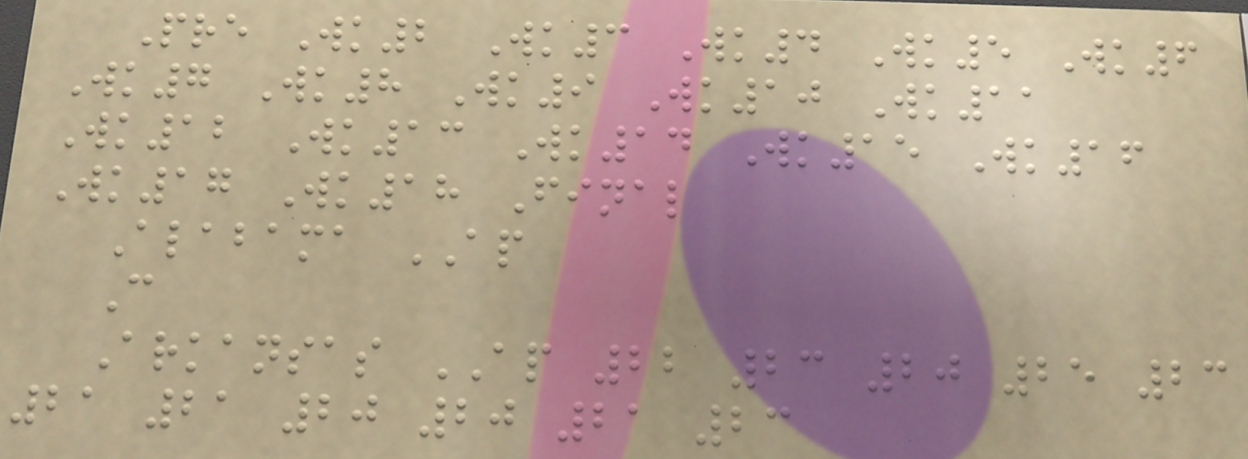Pre Wk2 Wk3 Wk4 Wk5 Wk6
Wk7 Wk8 Wk9 Wk10 Wk11
Wk12 Wk13 Wk14 Wk15 Wk16
Wk17 Wk18 Final
Alabama AP
C
Arkansas AP 22 23 20 25 23
21 21 20 20 21 23
